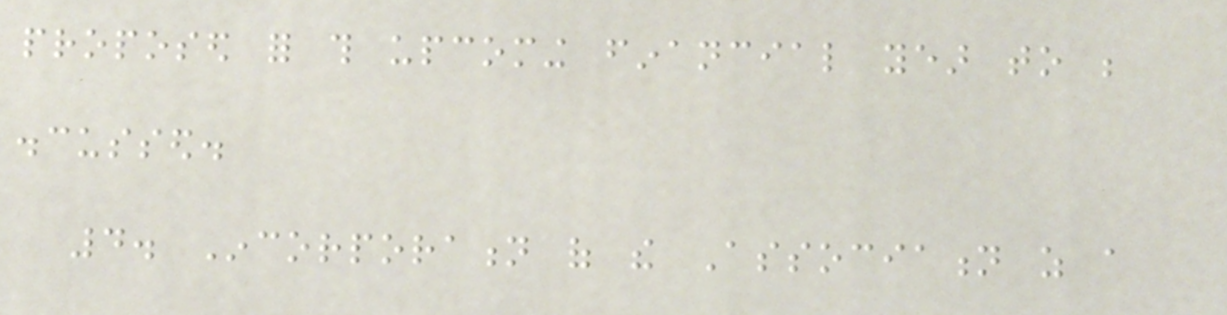proposed for this upcoming financial year to be
discussed.
4. Incorporation of the Association as a
